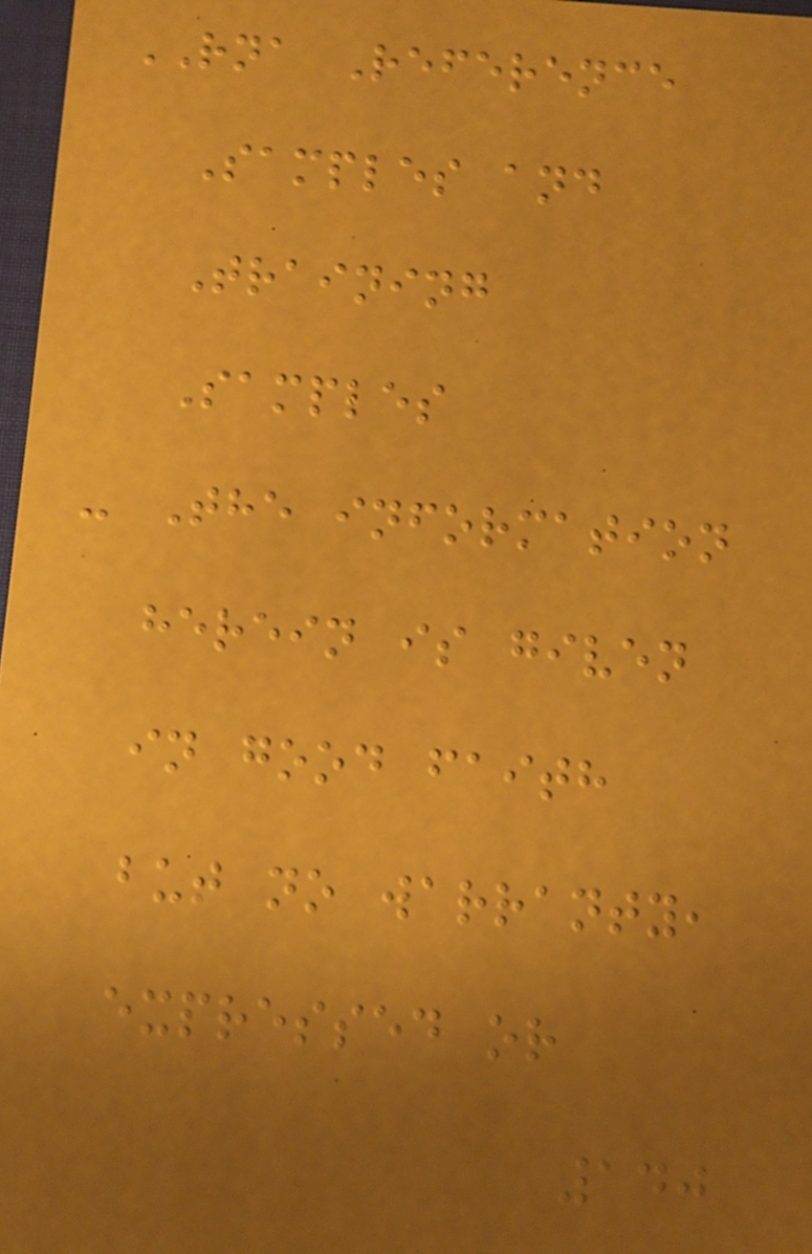RNA Reference
Samples and
Training
Samples
- The information
herein is given
in good faith
but no warranty,
expressed or
140
